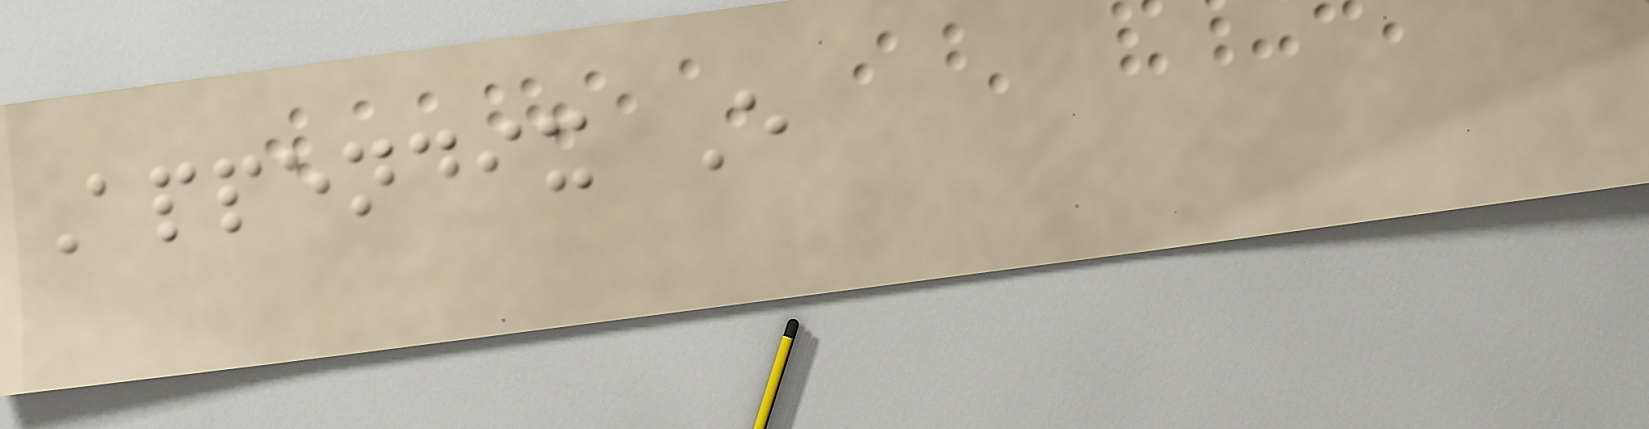Appendix E
